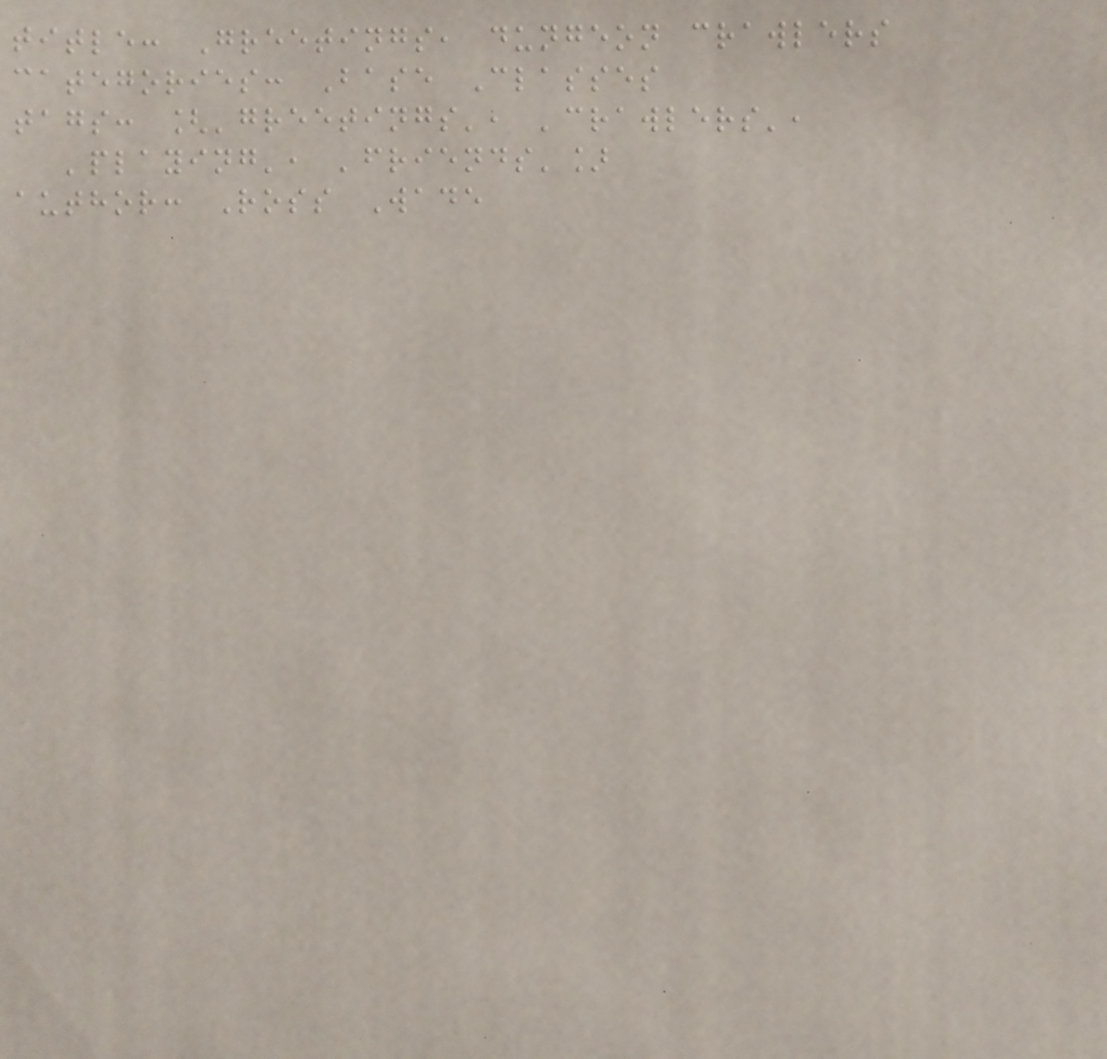title: Greetings, dungeon crawlers
categories: Base Classes
tags: ['greetings', 'crawlers',
'playing', 'friends']
author: Ross Wade
